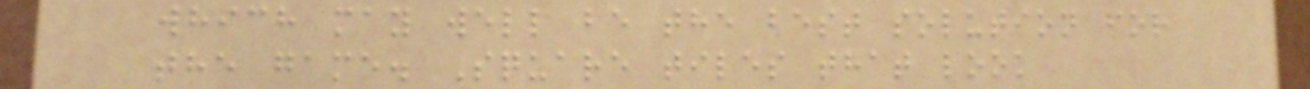which may well be the best solution for
the game. Square tiles that look
